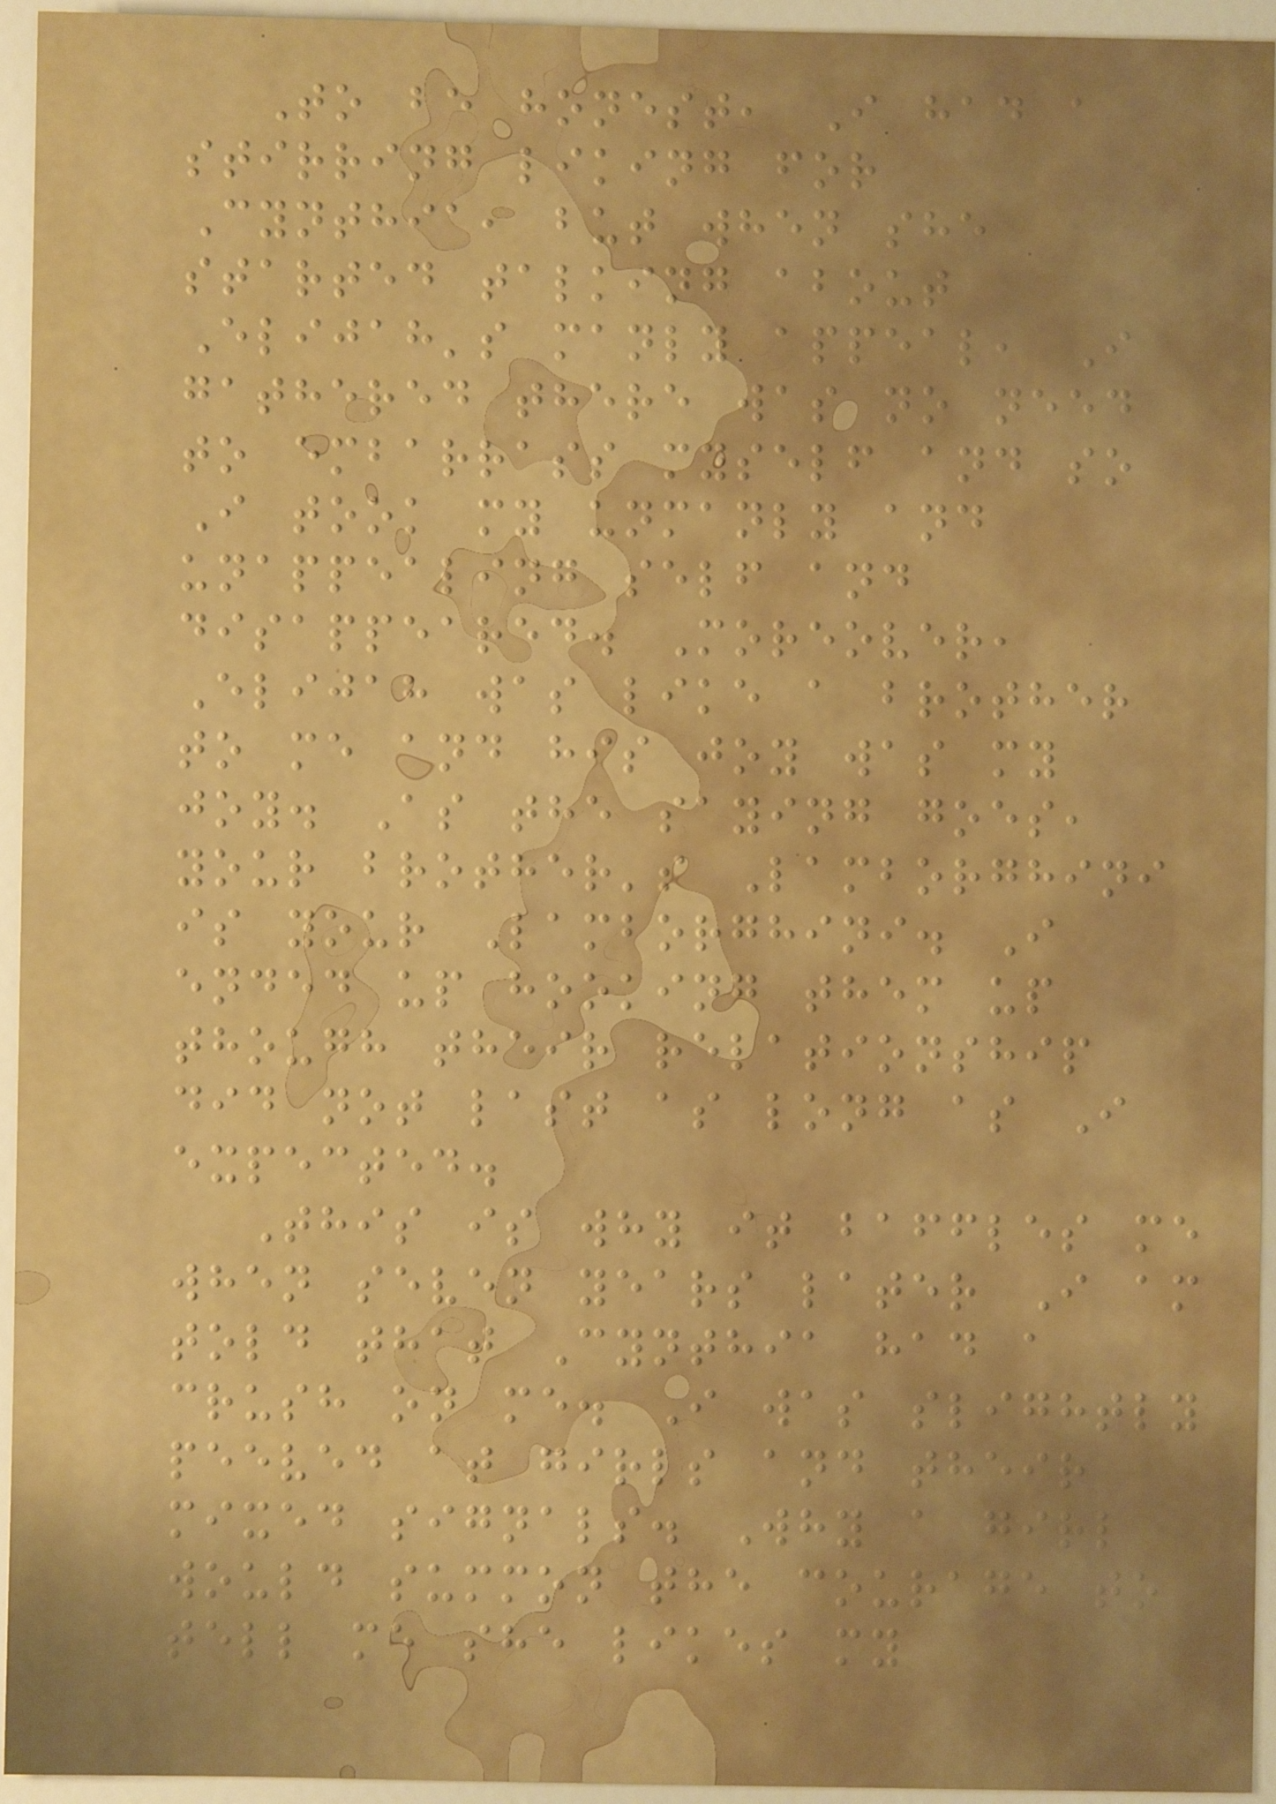To be honest, I had a
stirring liking for
Cynthia, but when she
started talking about
Elijah's manly appeal, I
gathered there was no need
to embarrass myself and so
I took my unmanly and
unappealing self and
disappeared. Moreover,
Elijah was like a brother
to me and his joy was my
joy. As the saying goes,
your brother's Lamborghini
is your Lamborghini. I
ended up hooking them up
though their relationship
did not last as long as I
expected.
This is why it baffles me
when seven years later I am
told that Cynthia had a
crush on me. I was slightly
peeved at girls and their
mixed signals. Why a girl
would summon the courage to
tell me she likes my
